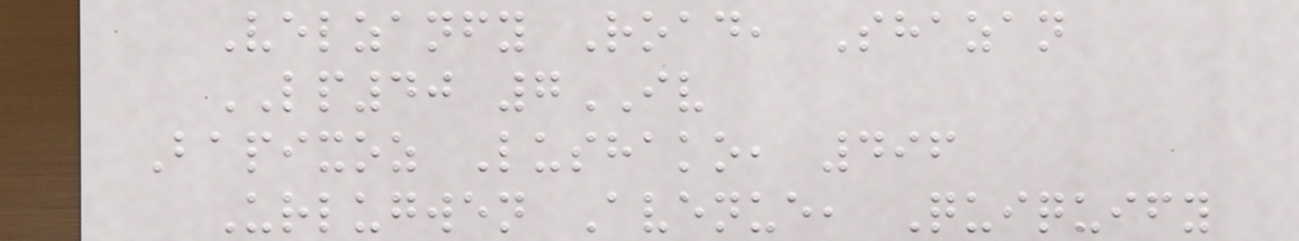Velzanfy Road, Shazan
LP40 7IV
Bapixoz Lushako, 496
Urlugwen Avenue, Quiquify
